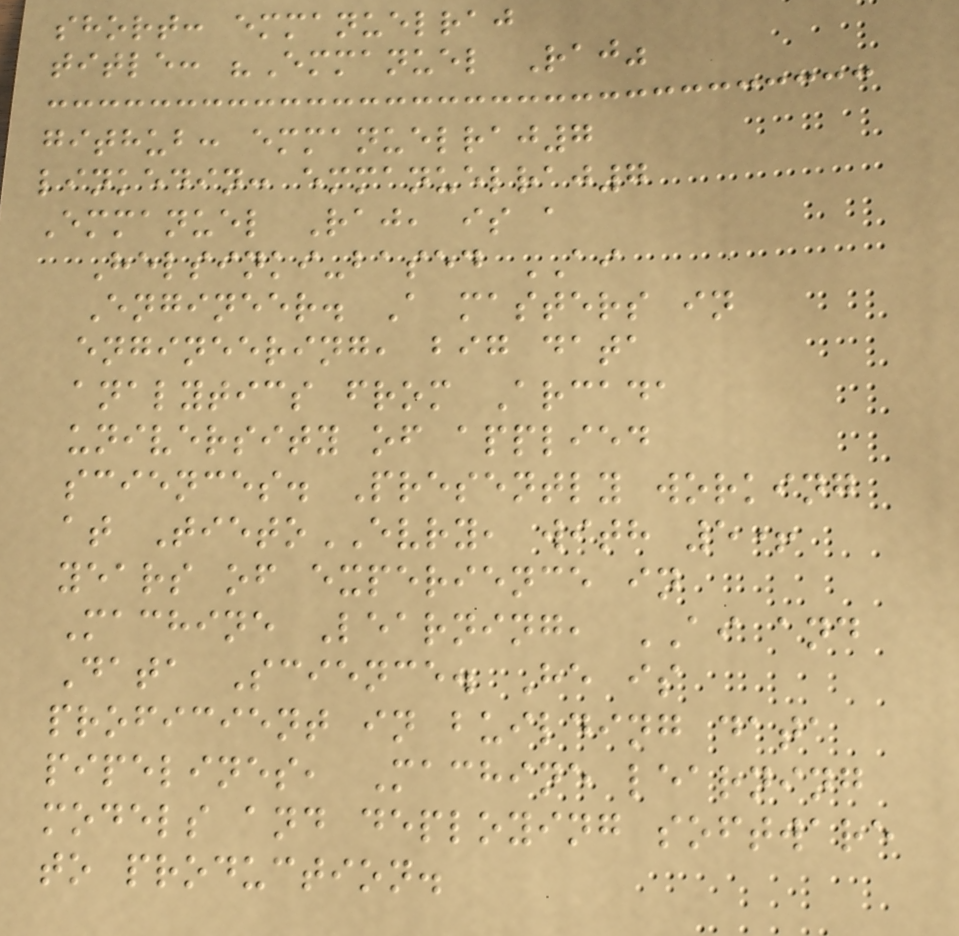short: emmanuelraj
title: "Emmanuel Raj"
github: emmanuelraj7
linkedin: emmanuelraj7
Emmanuel Raj, is a
Helsinki-based AI
Engineer. A masters in
engineering, big data
analytics from Arcada
university of applied
sciences. Presently working
at TietoEVRY, with 5+
years of experience in
Machine Learning, AI and
Data Science. He is
proficient in building data
pipelines, Machine learning
models and deploying software
to production.
